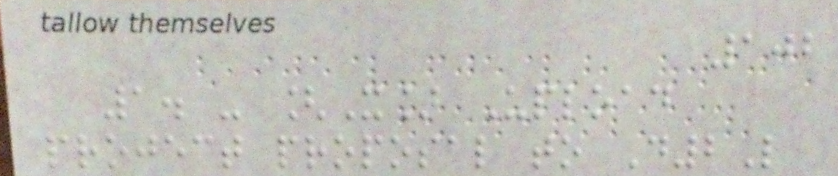102
1. - [X] Upload
project proposal to D2L
